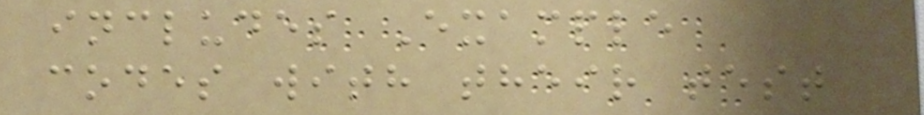includes Example
codes with their test
